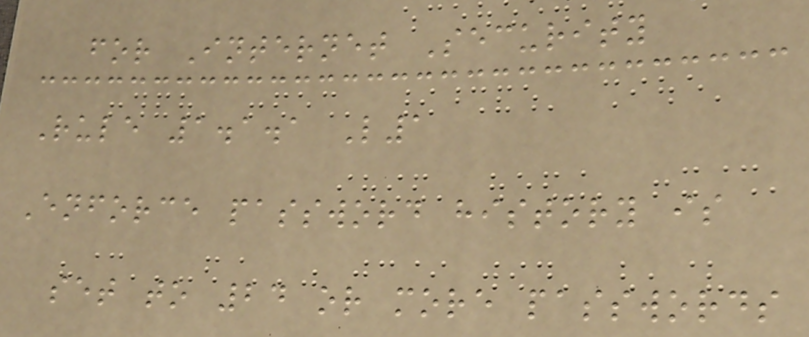for Internet Security
Rule 1.1.1 L1
Enforce password history is
set to 24 or more passwords
